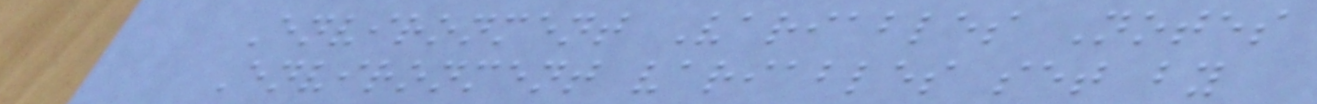Environment Variables Notes
Environment variables set by
